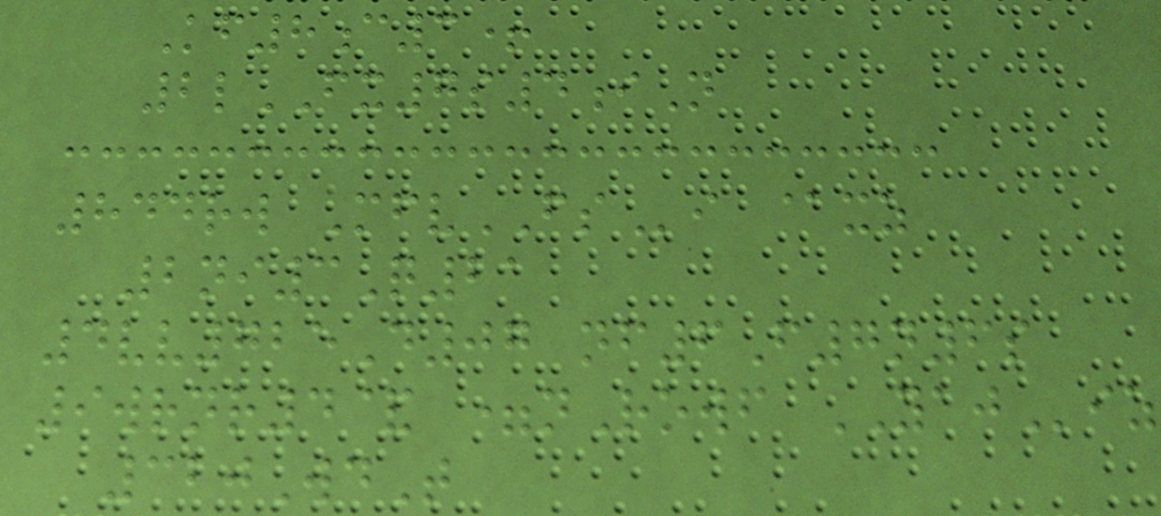Kf8c3+
2lFX7s4iN
844rw MfvFSi @xz
2ni3Q21
4vv725D07 nf6F7n6s
9wrnr4& =nRowf YAJiz
320WdT
